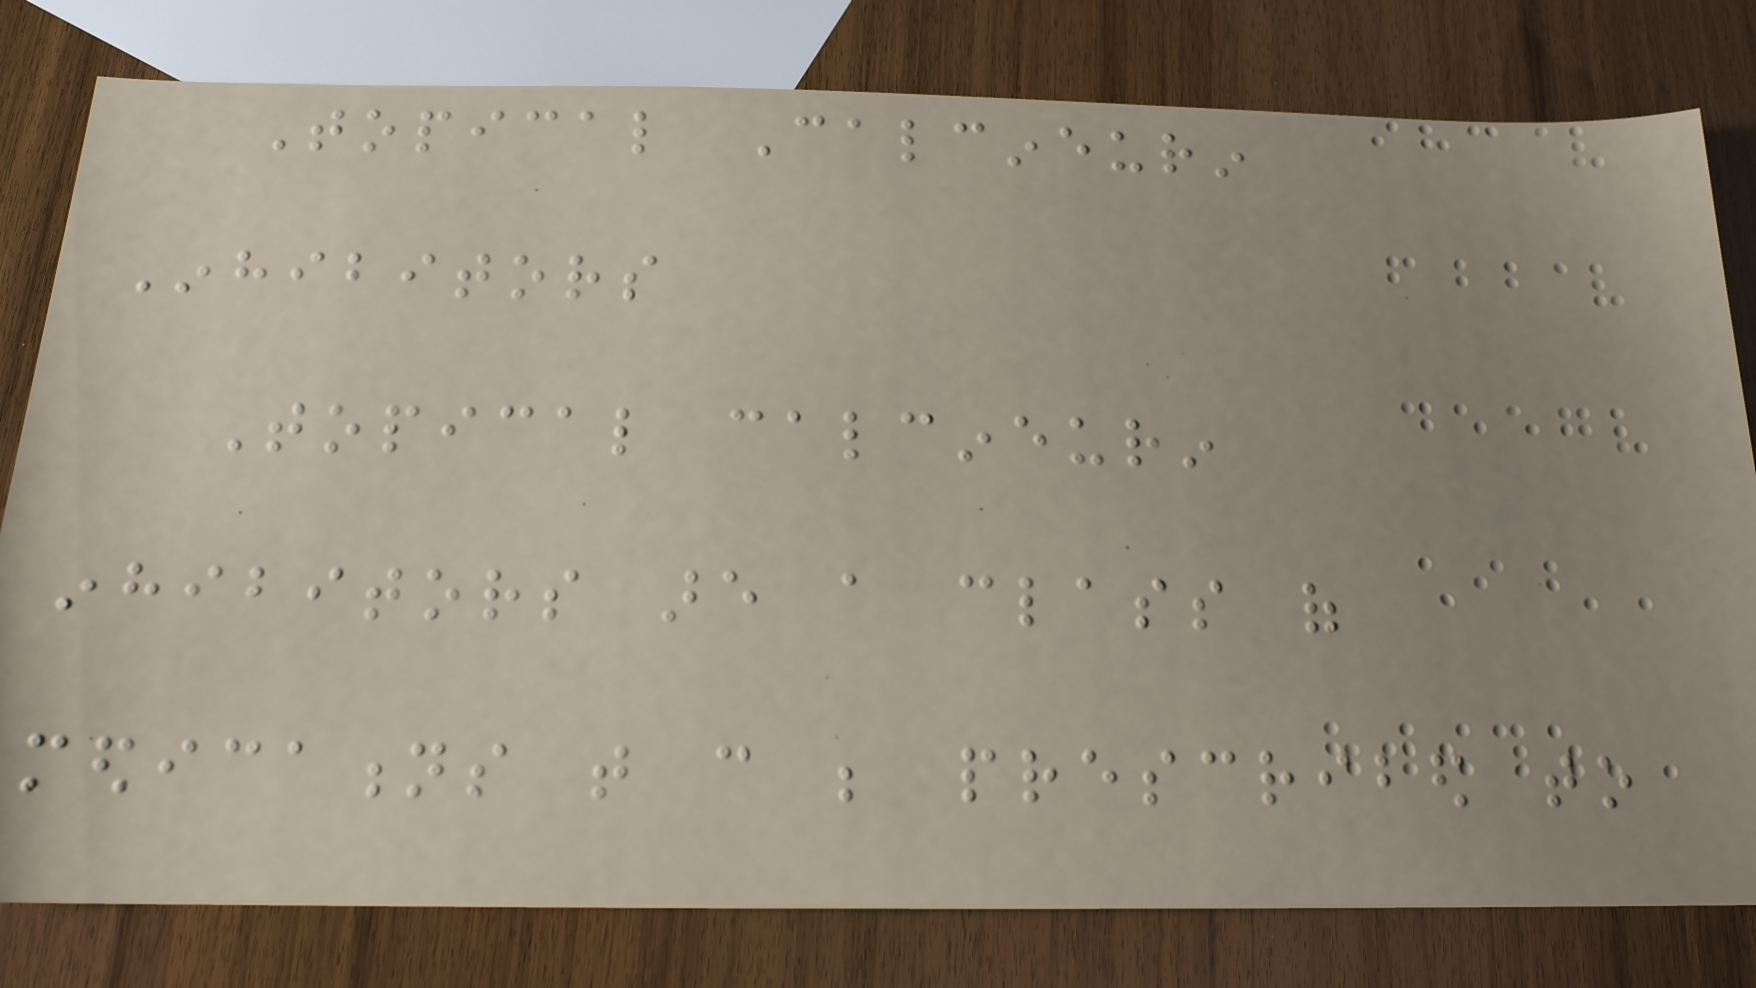Topical Calcineurin
Inhibitors
Topical calcineurin
inhibitors are a class of
medications that can be prescribed to
